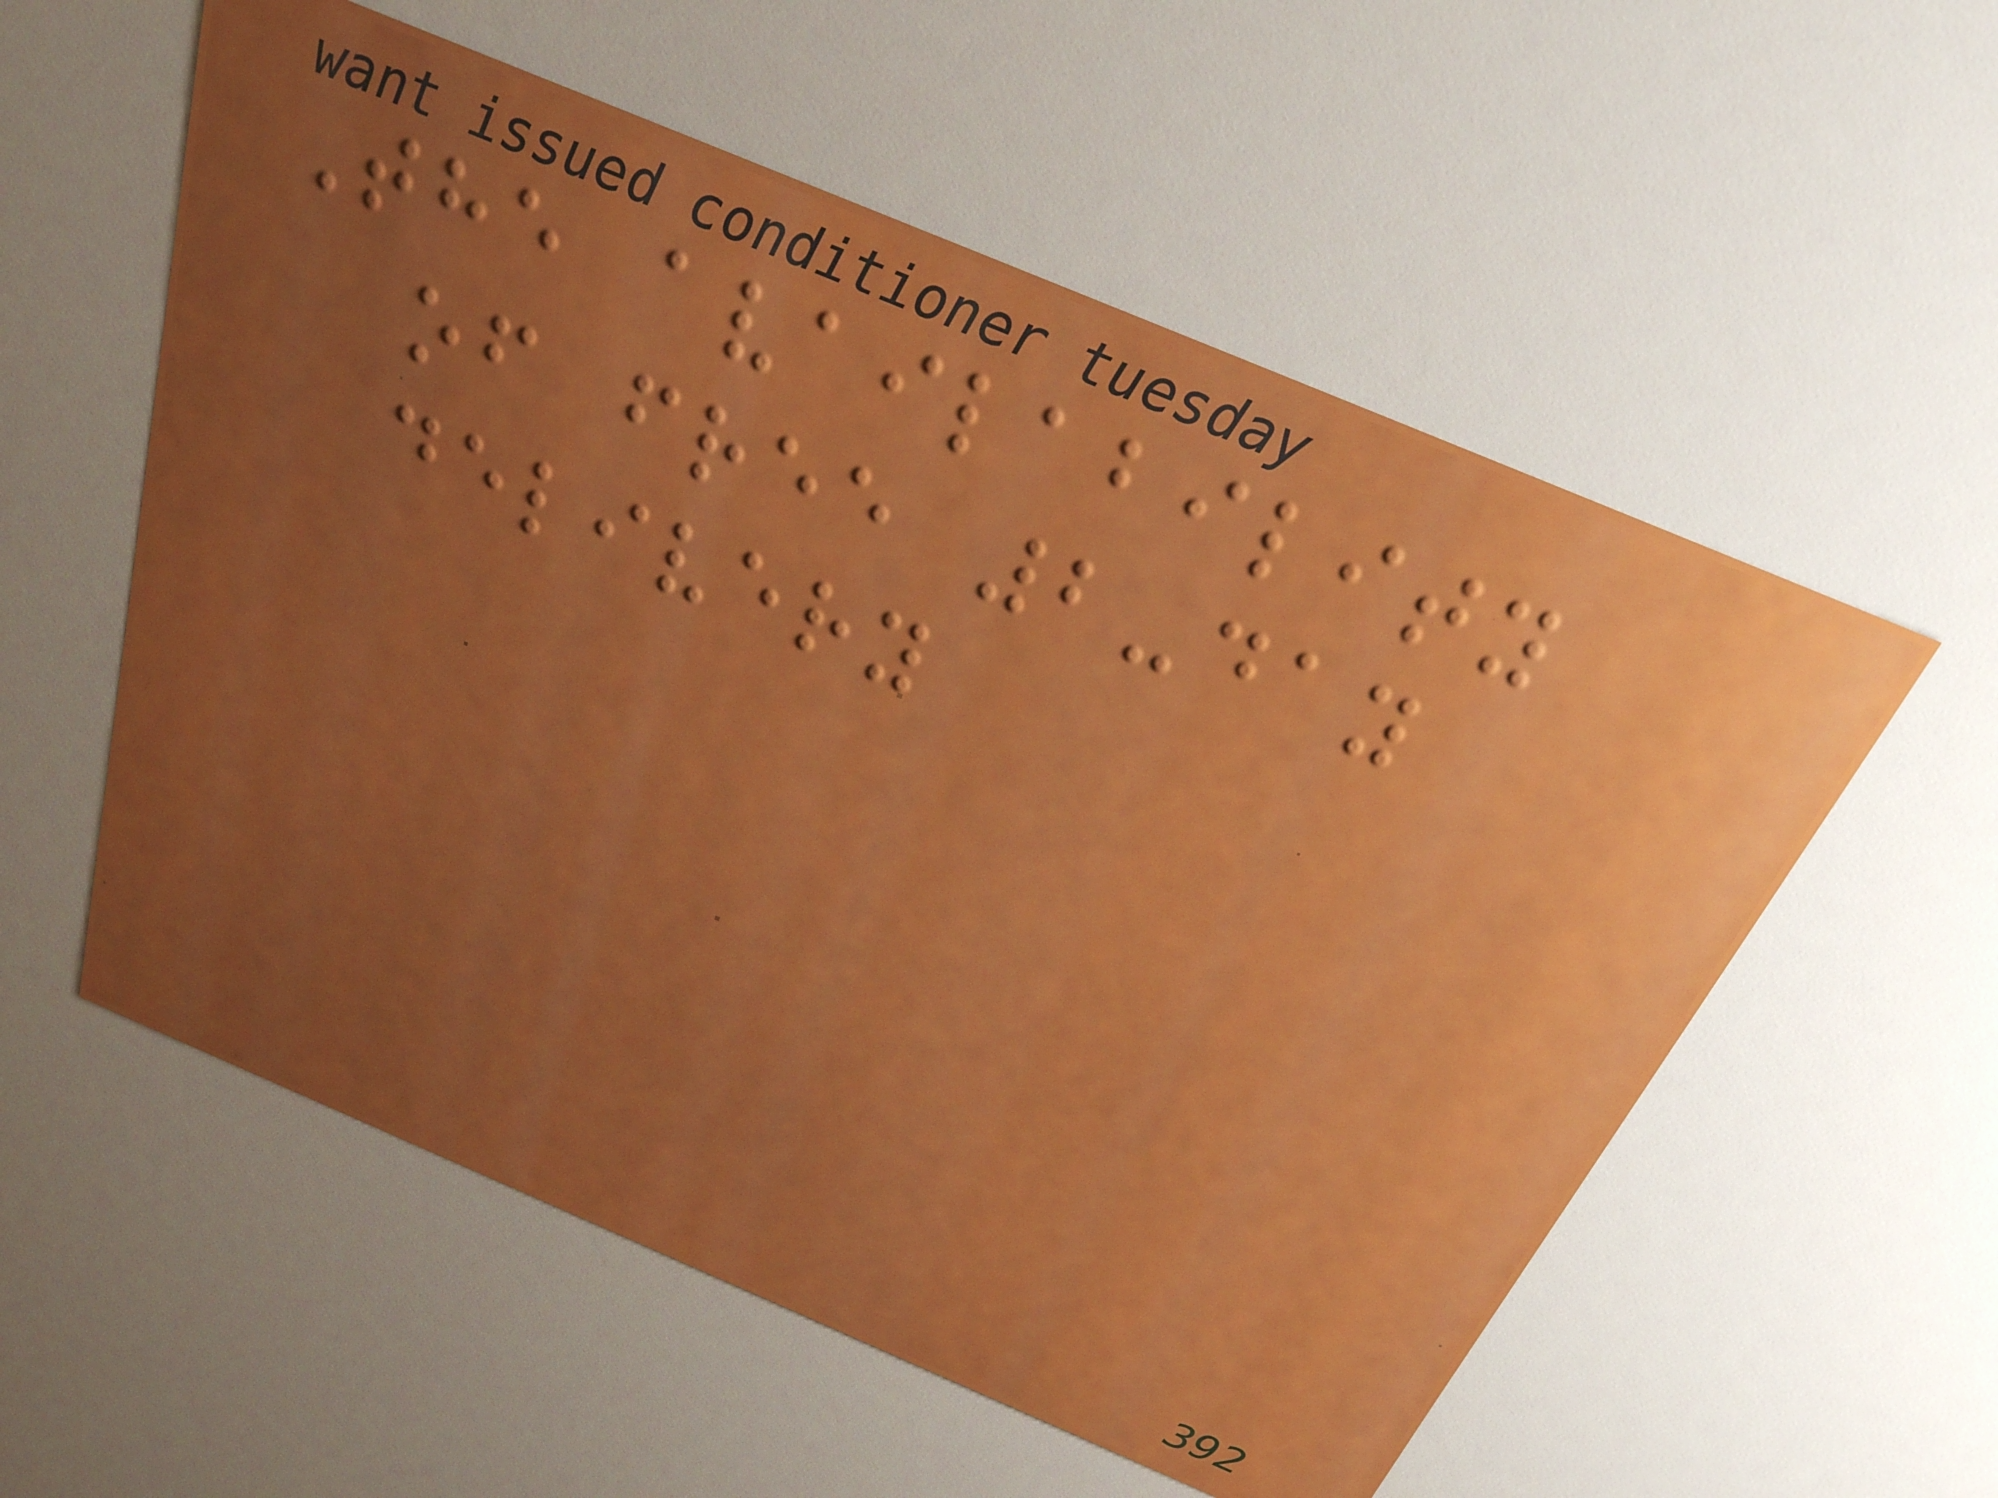The availability
of free 2-day
delivery
